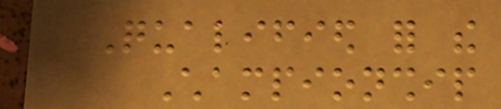Qualified for the
Championship
